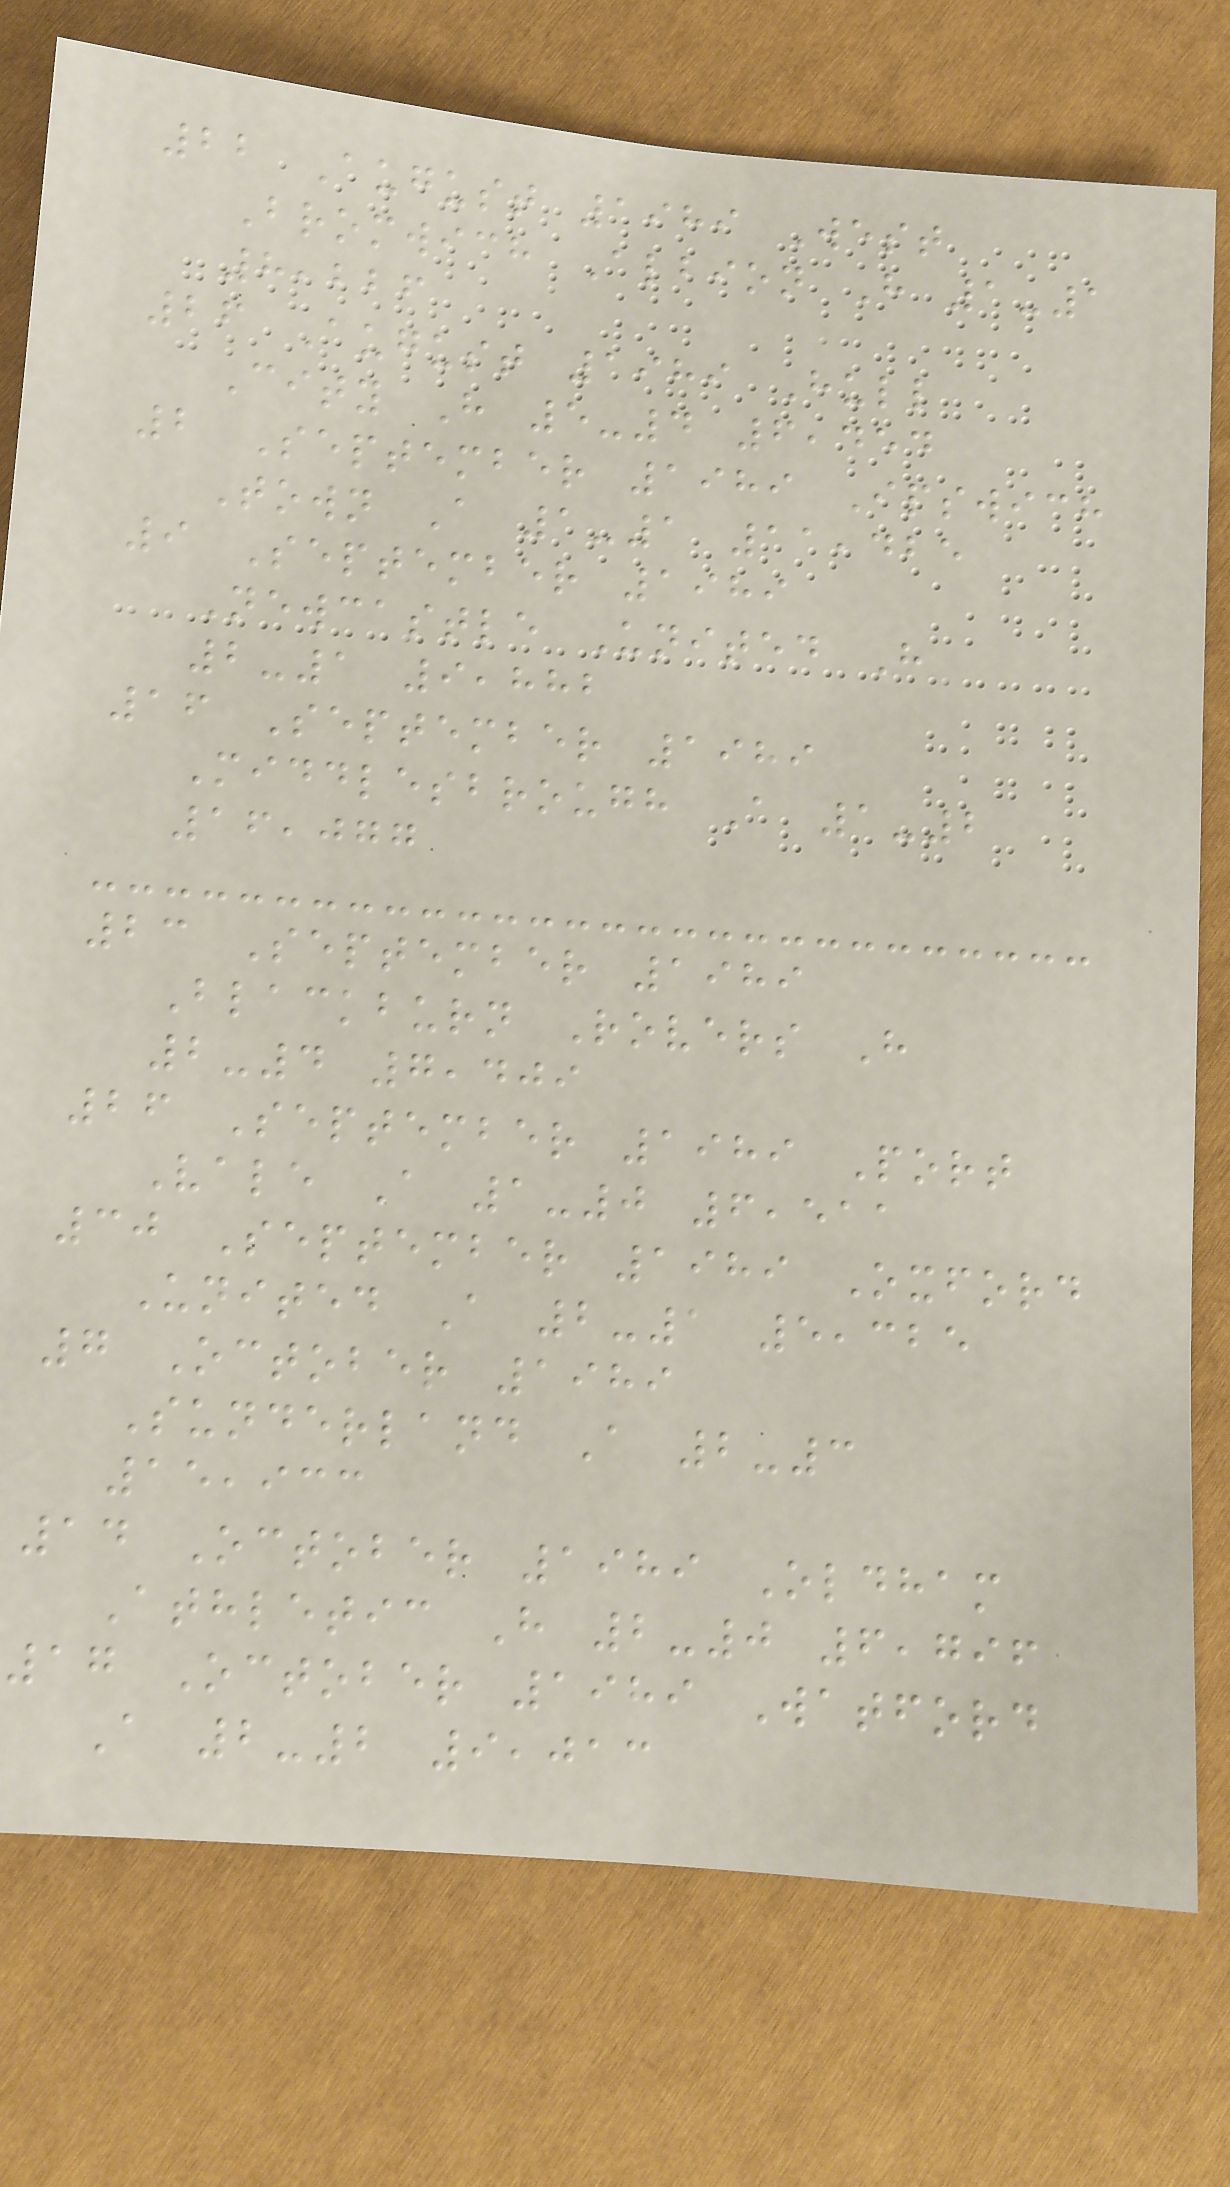22 August 1989 West
Bromwich Albion H 1-1
8,226
26 August 1989 Hull
City H 5-4 6,454
2 September 1989 Ipswich
Town A 1-1 11,425
9 September 1989
Newcastle United H
2-1 9,882
16 September 1989
Middlesbrough A 1-2
16,077
23 September 1989
Blackburn Rovers H
2-4 7,409
26 September 1989 Port
Vale A 1-0 6,511
30 September 1989 Oxford
United A 2-1 5,325
7 October 1989
Sunderland A 2-3
15,933
14 October 1989 Oldham
Athletic H 2-0 6,796
17 October 1989 Watford
A 2-2 9,013
